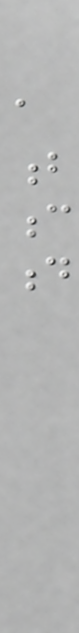a
b
c
d
